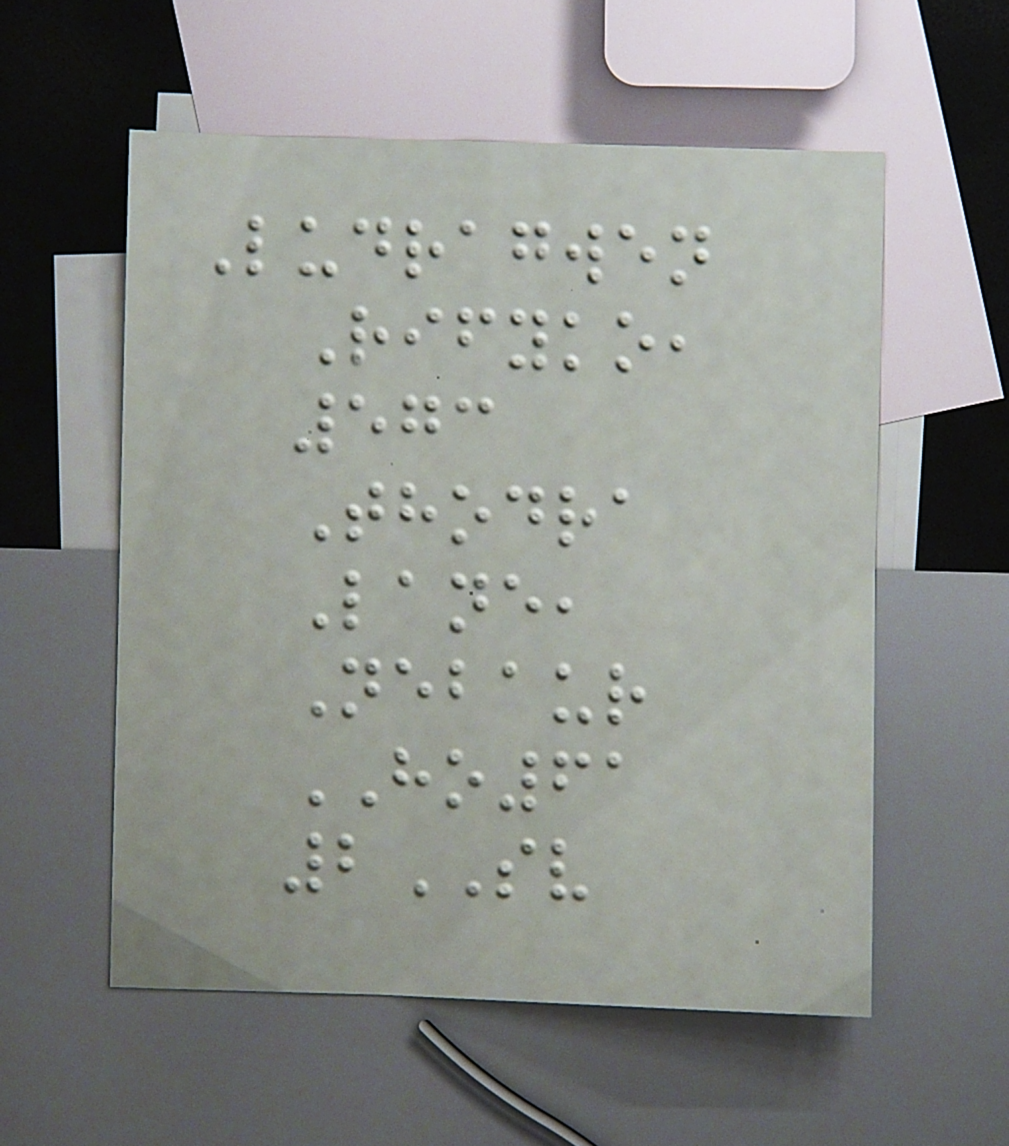Ludragwen
Rifyko,
573
Thodra
Lane,
Nebaur
HO61
2SV
